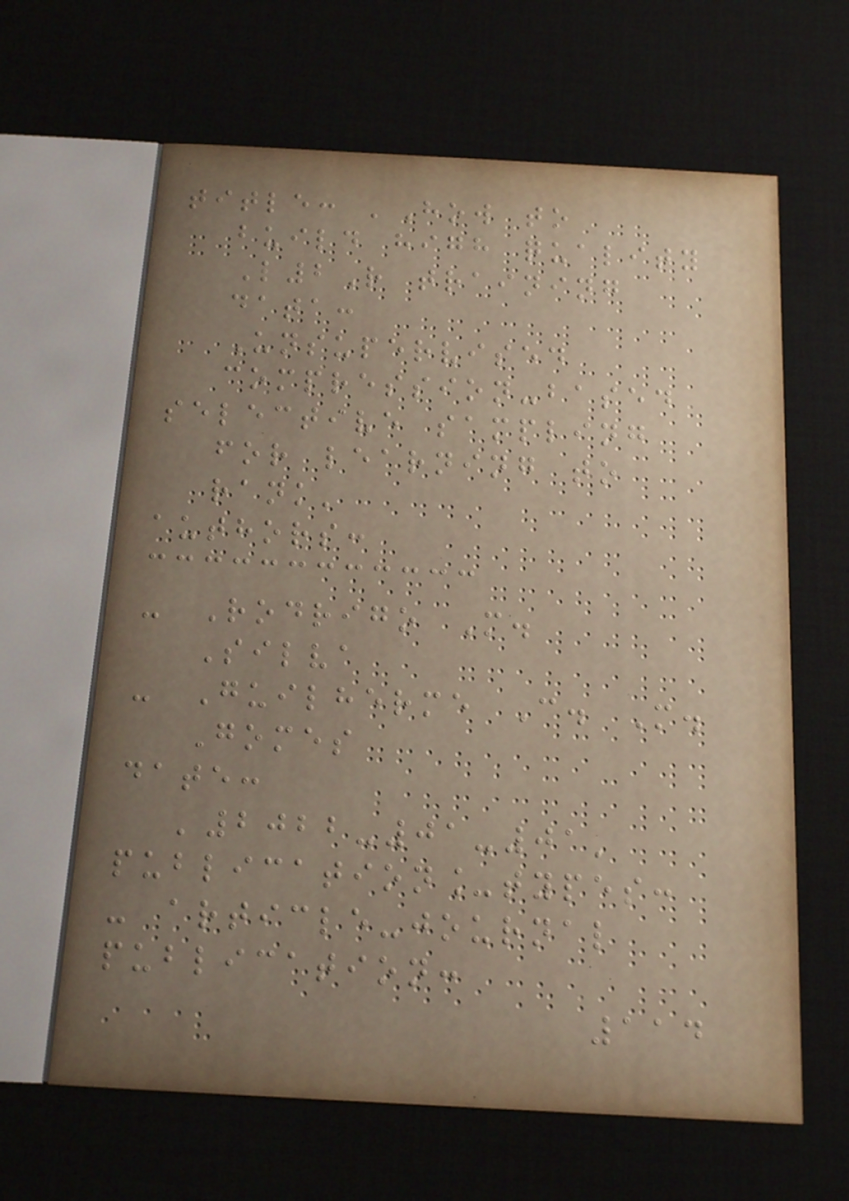title: 'How to
build high quality
L2R training
data:
Unsupervised
compression-based
selective sampling
for learning to
rank'
authors:
- Rodrigo M.
Silva
- Guilherme C. M.
Gomes
date:
'2022-01-01'
publication_types:
- article-journal
publication:
114
